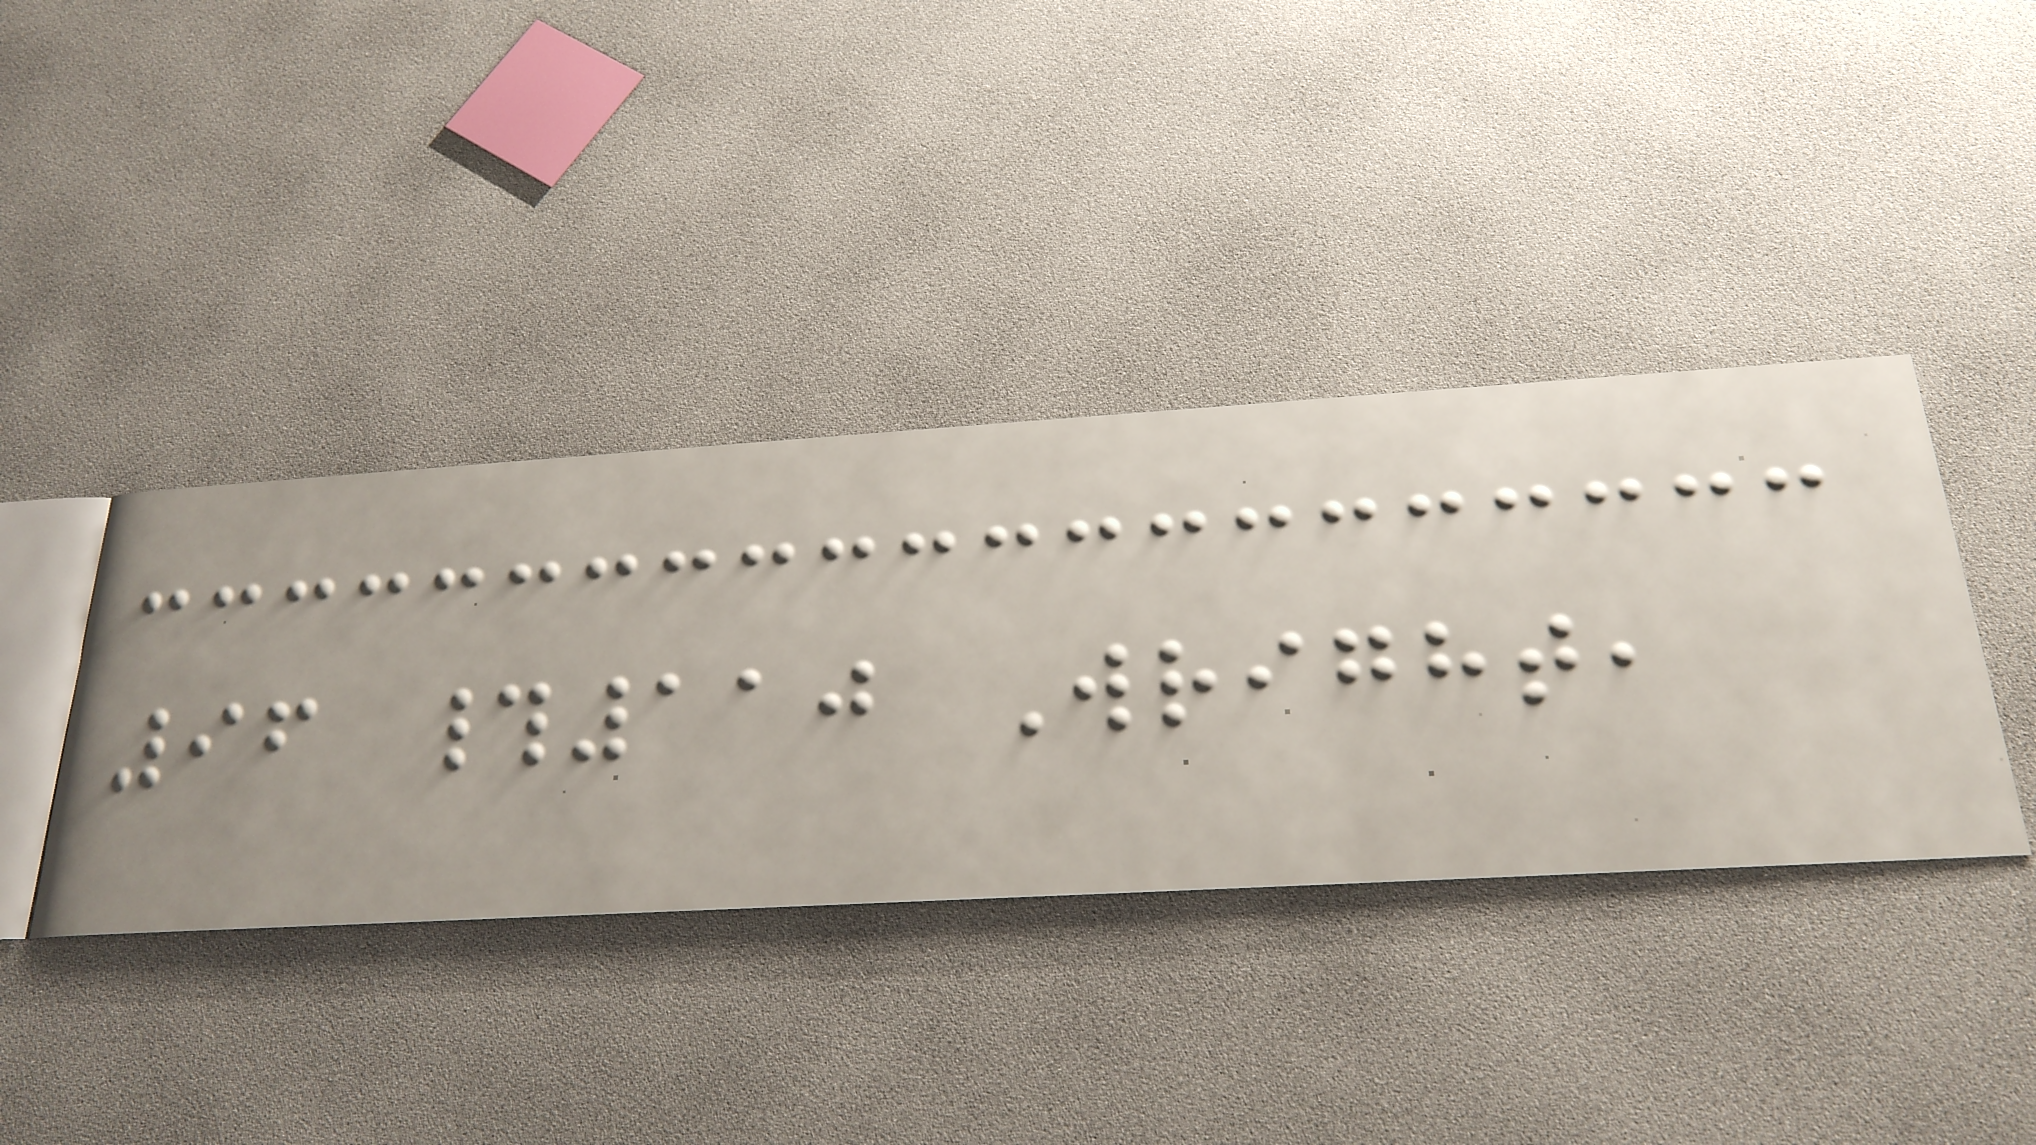96 #110 Wright,
